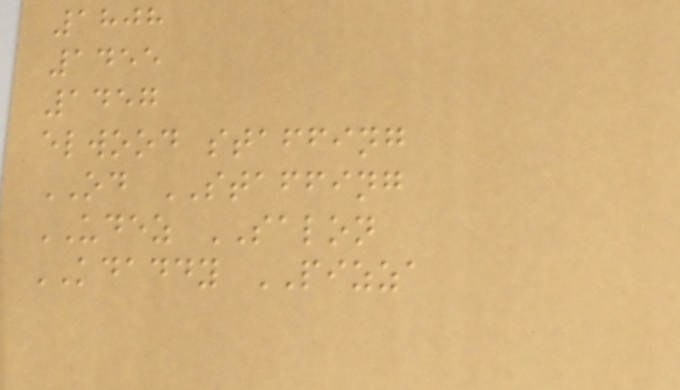1808
1455
1457
elwood staffing
OD STAFFING
UDEZ SALON
KDADDY PIZZA
